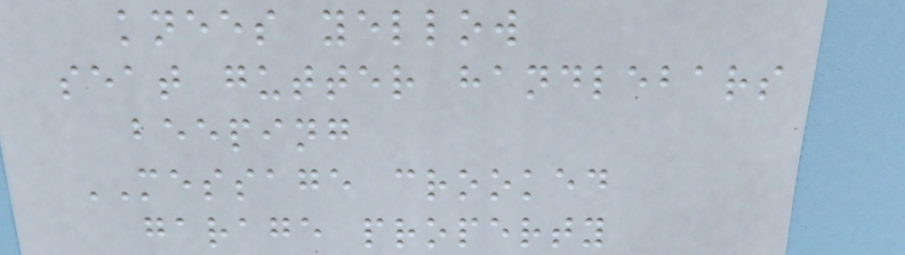knees yellow
seat gutter handlebars
beeping
MESSAGE crooked
garage property
